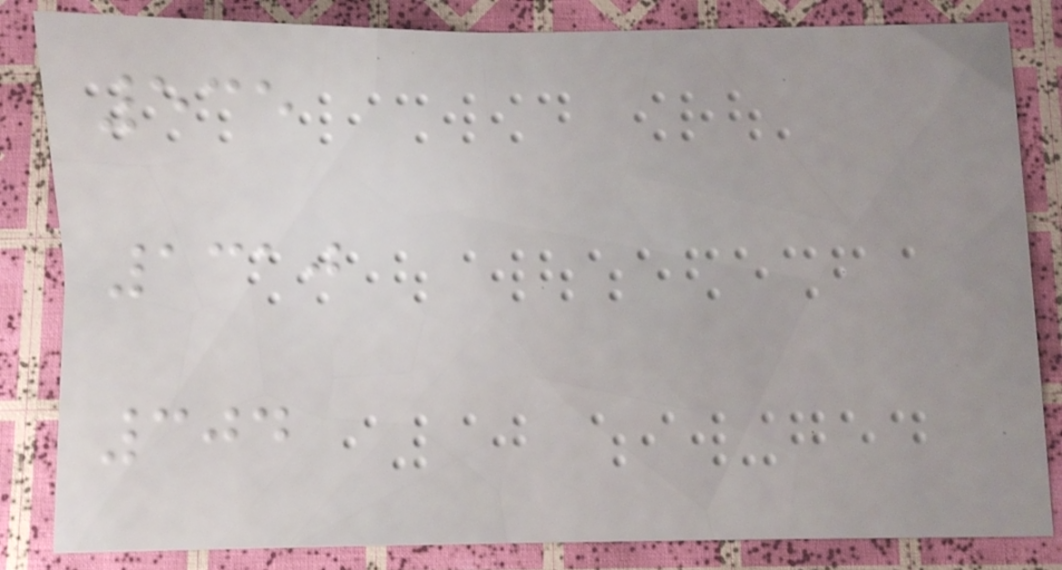535
1310
304
